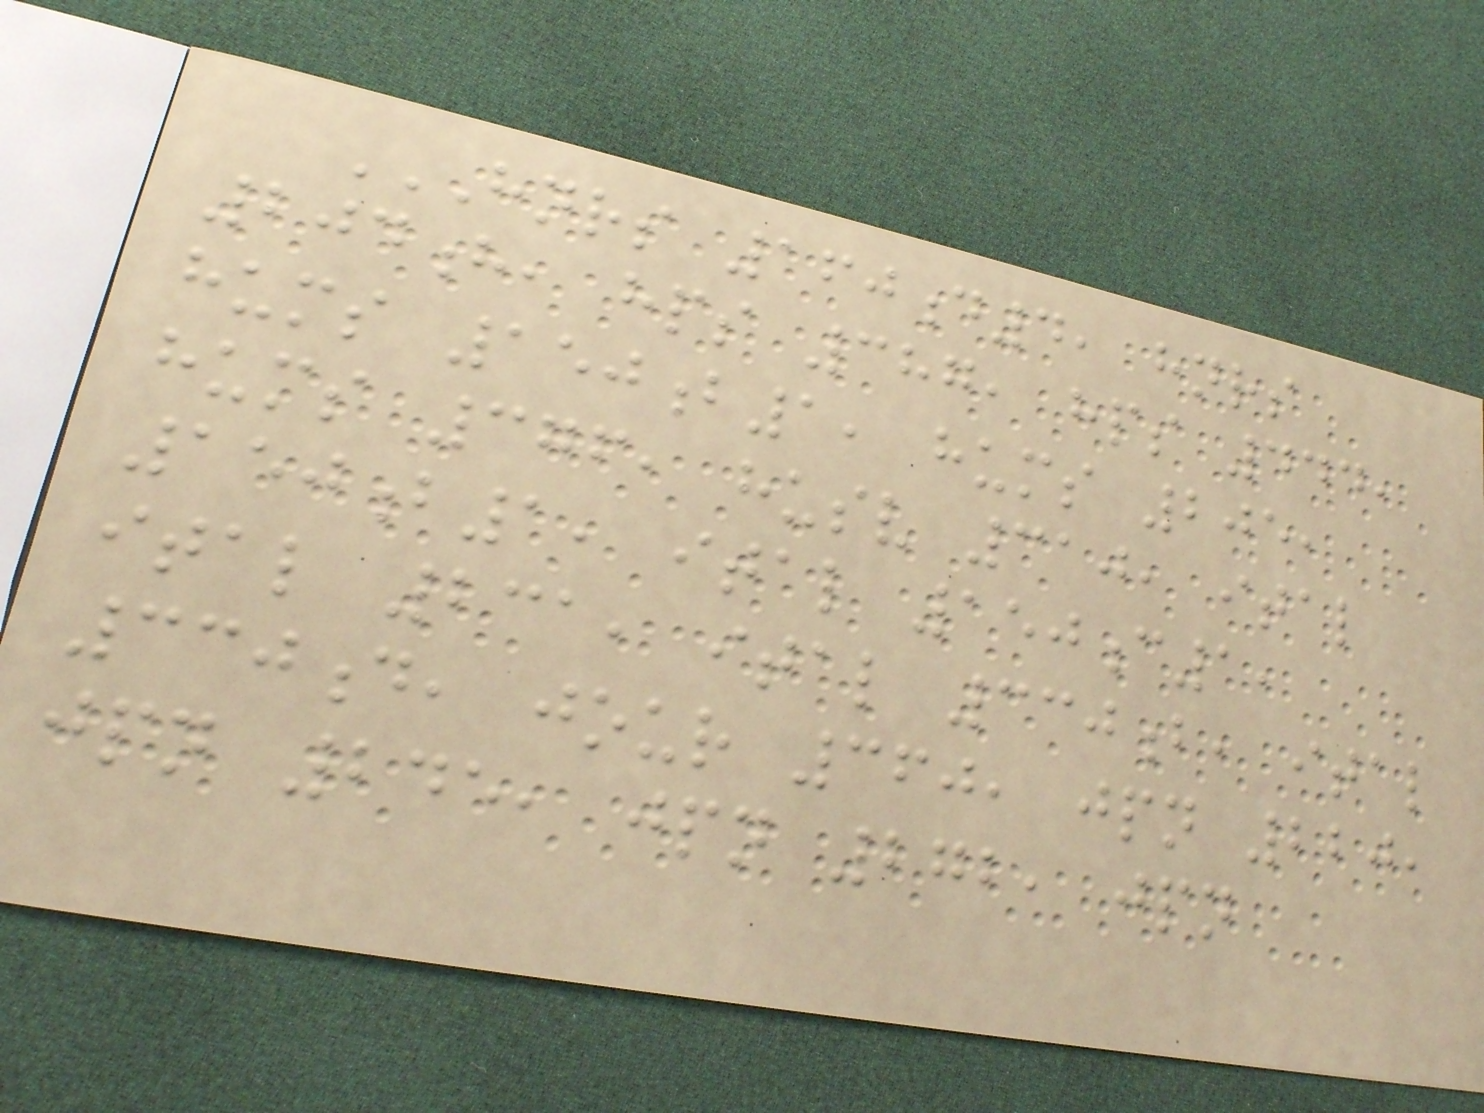HNRS 160D4, HNRS
204H, HPS 387, HPS 444,
HUMS 150B1, HUMS 205,
HUMS 376, HUSV 310, ITAL
150B1, ITAL 150C1,
ITAL 231, ITAL 330B, ITAL
330D, JOUR 360, JPN 220,
JPN 245, JPN 272, JPN
